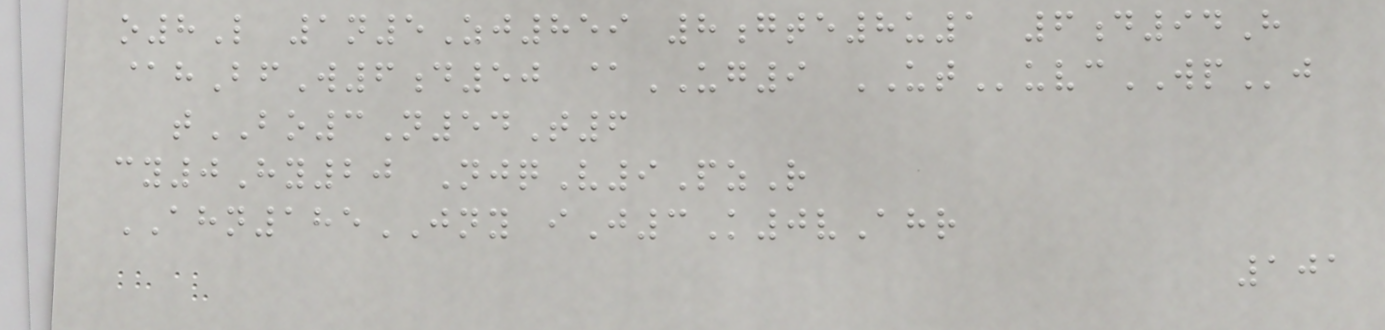o8L 1n5Zj859 8gte8u1 6d94H
@hBfW6d50 @UG9 UTuvcWPj
tBO3N54T6
cy0Hy20 NjqV9PzR
AHN185JNY iJ3K0vAhr
101
